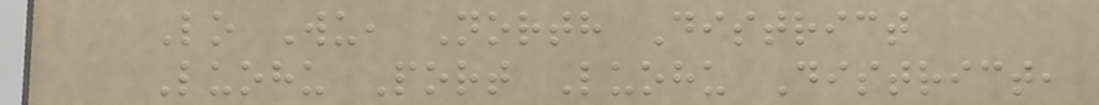Lo Wu, North District
Luohu Port Luohu District,
